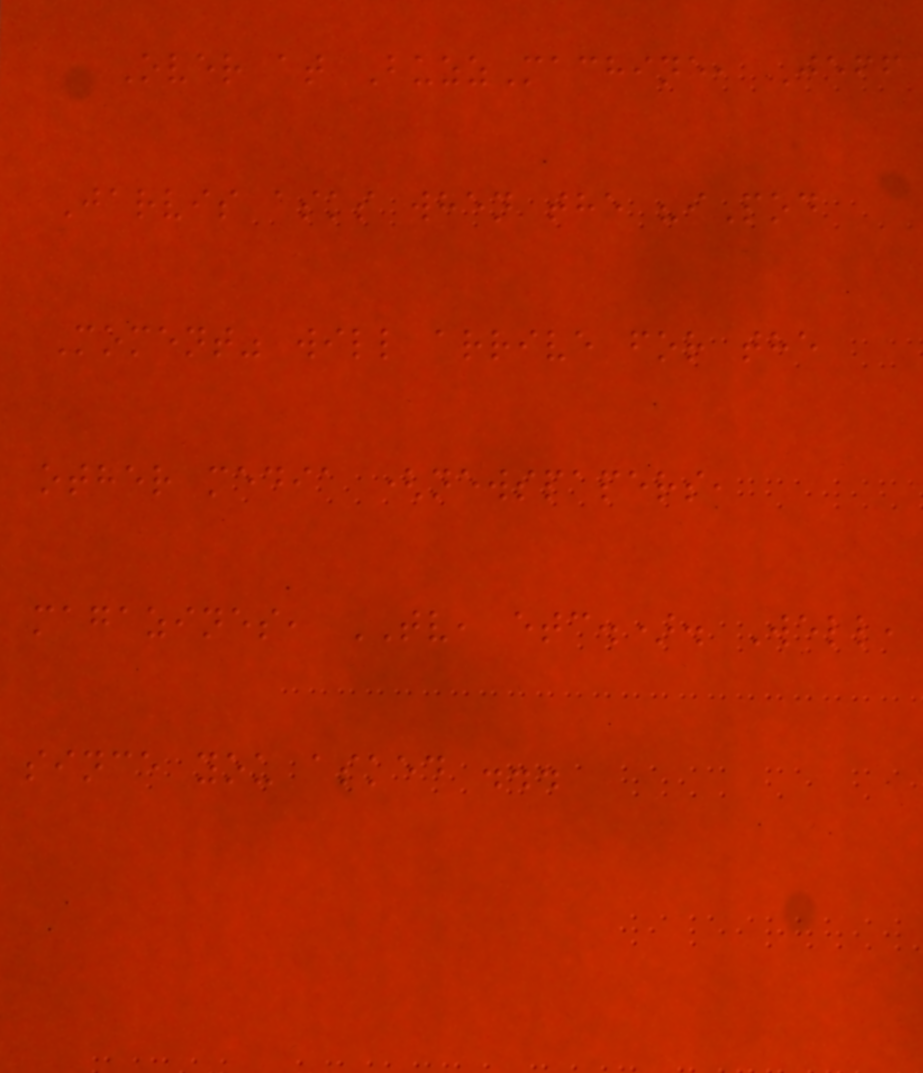Over at BuzzMachine, Jeff
Jarvis asks when the "iPod
Moment" will arrive for the
other media (newspapers,
magazines, TV, etc.). Well,
since you asked ...
